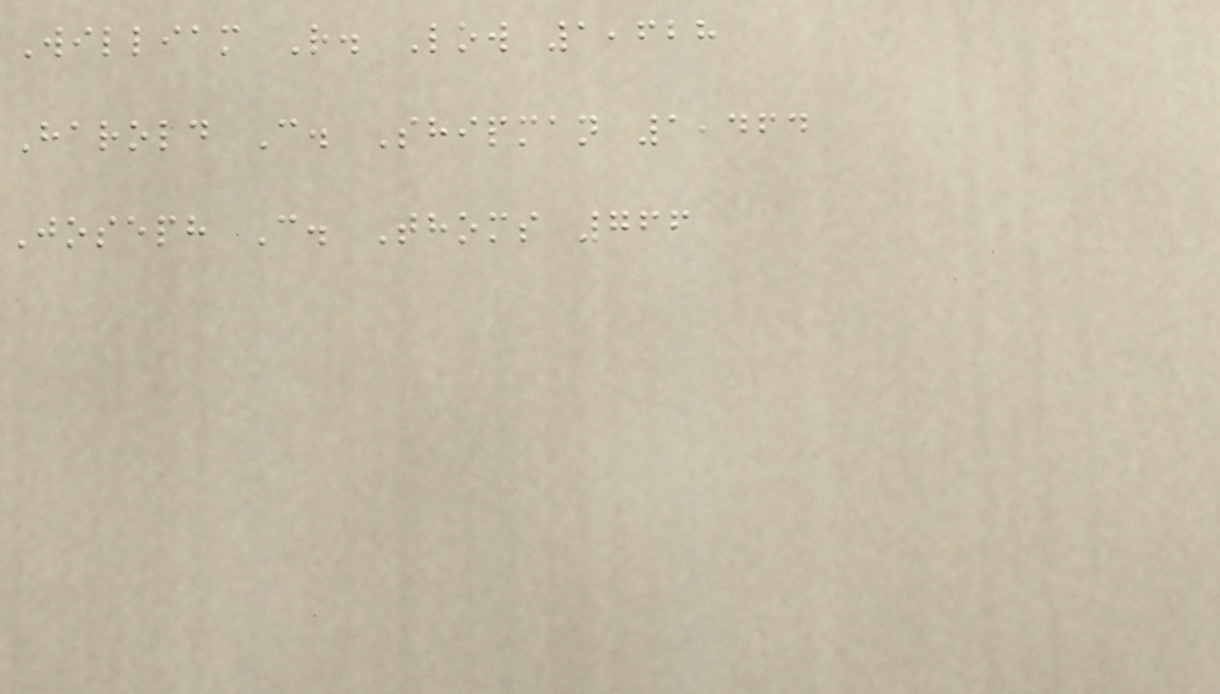William R. Low 1,628
Harold C. Shipman 1,464
Joseph C. Thoms 766
